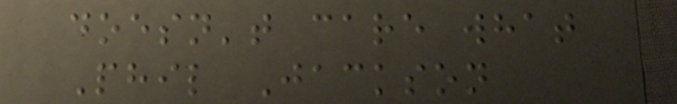doesn't care what
Phil Jackson
